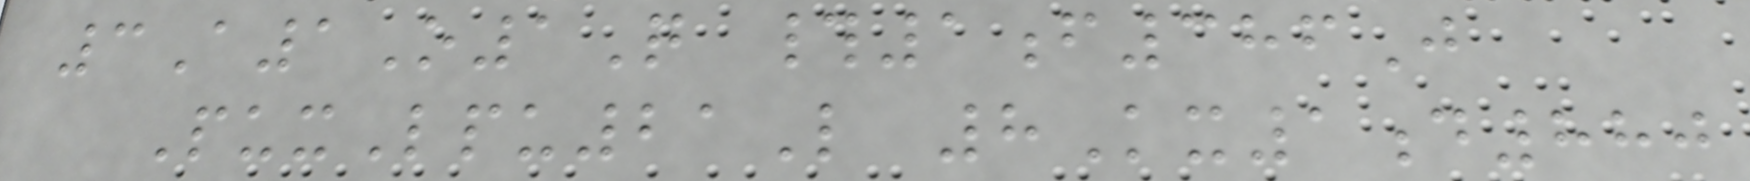3A1O1Q #1f386J
PuxLpu21L 8Kx1d880
